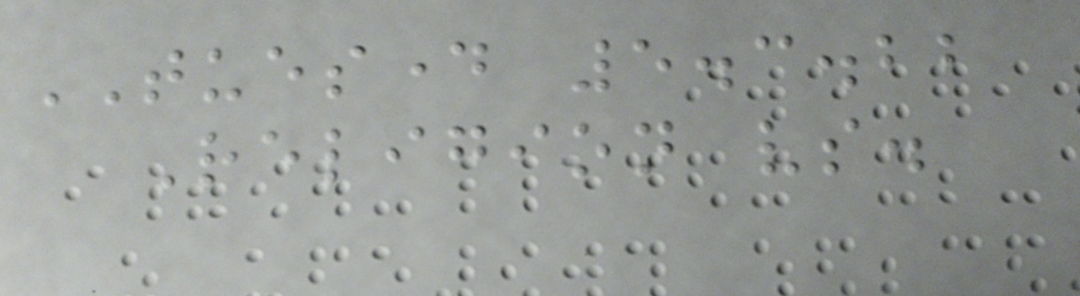TUESDAY 5.3.22
Religion vs.
